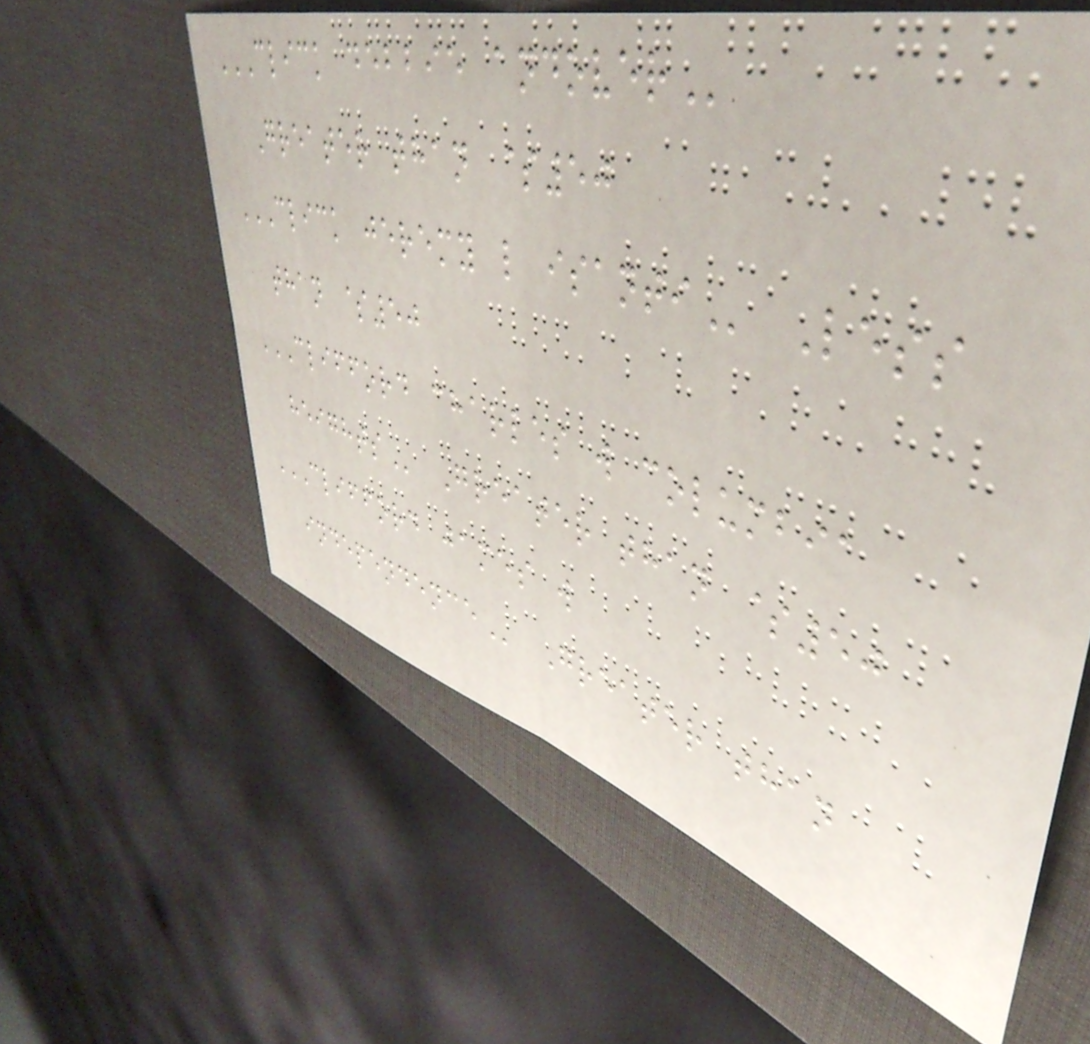CLICK DEBBIE ANDOVER
Greater than $50
CLICK JEREMY L ISANTI Less
than $50
CLIFFORD CHARLES W COLUMBIA
HEIGHTS Greater than $50
CLIFFORD JAMES W
INDEPENDENCE Greater than
